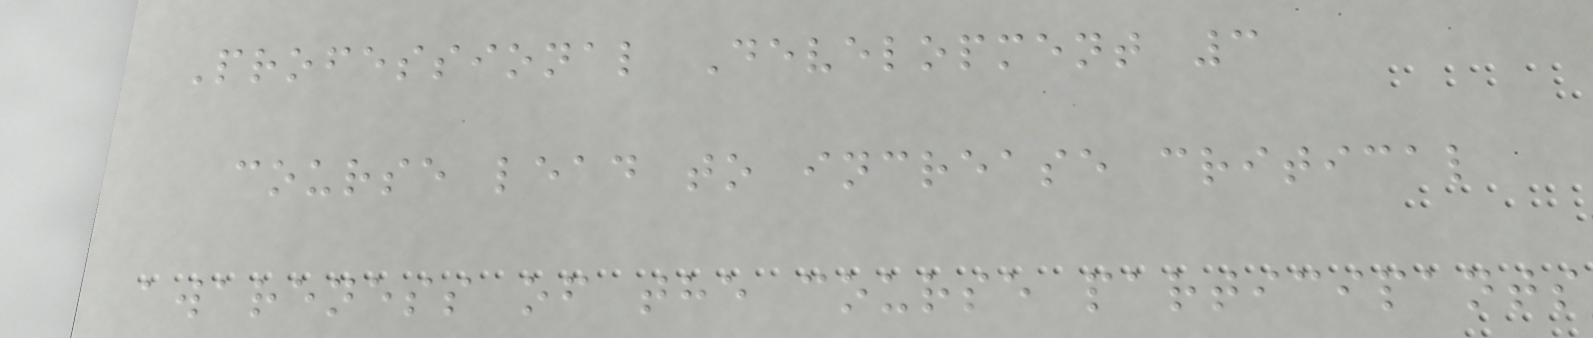Professional Development 3
course lead to increase critical
awareness of the course participants
